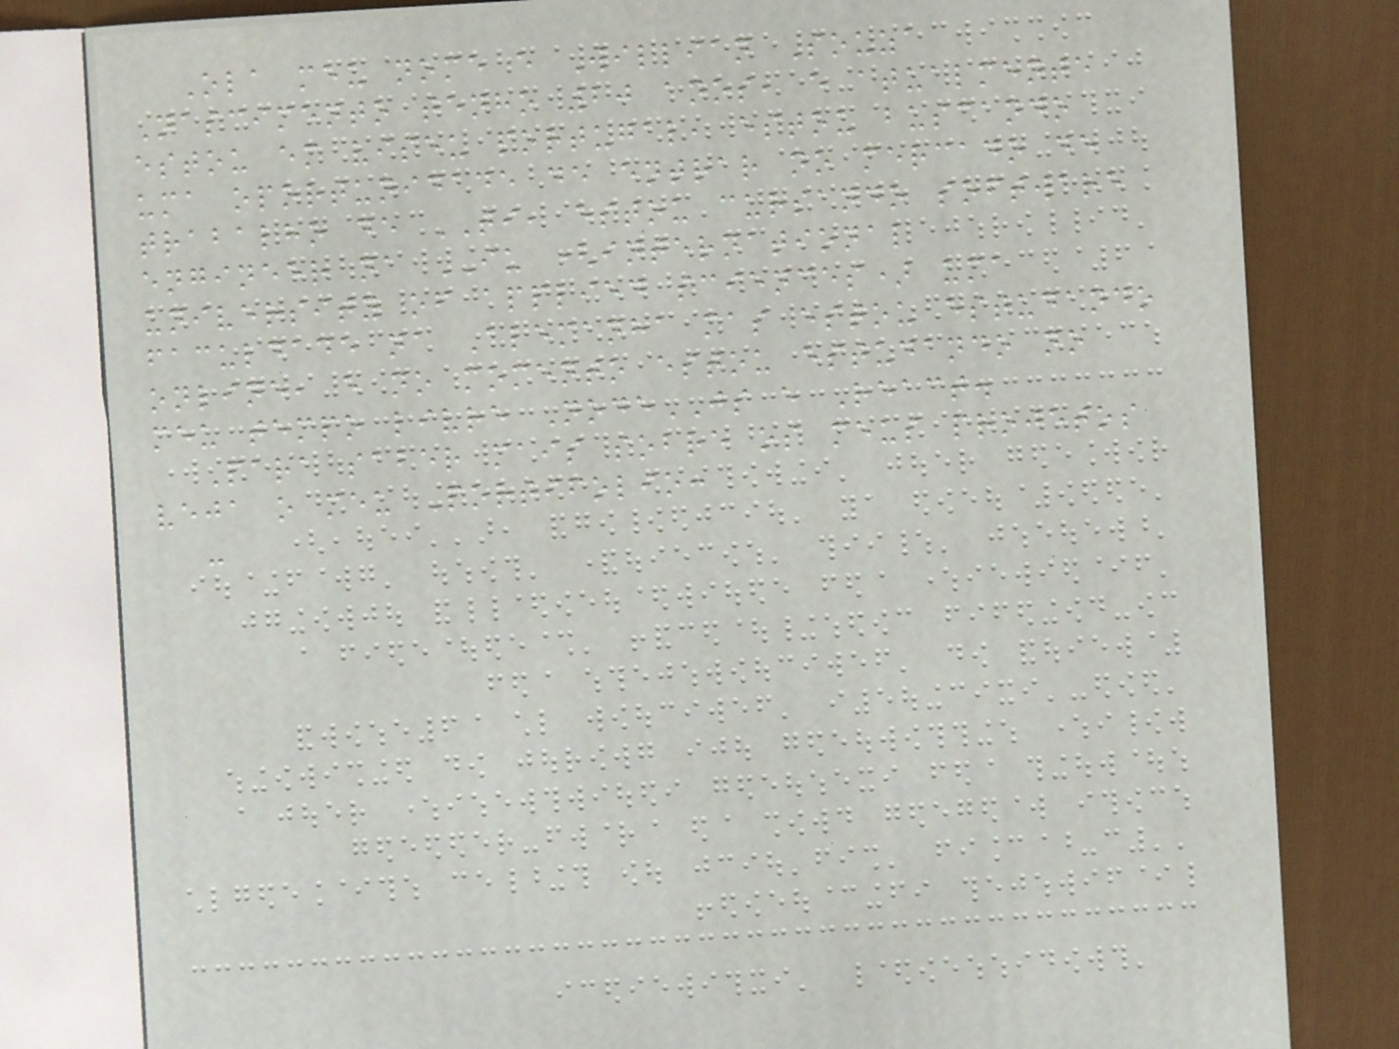Ola meu nome e Willian Souza
Nascimento tenho 20 anos, e atualmente
estou em viseu portugal, estou buscando
uma oportunidade de entrar no mercado de
trabalho de TI, estou cursando software
engineer na IU (international
university of applied sciences) uma
faculdade na Alemanha mas estou estudando
online, e no momento estou estudando no
meu tempo livre NodeJS e React.
Para saber mais sobre os meus projetos
veja o meu Portifolio:
-
